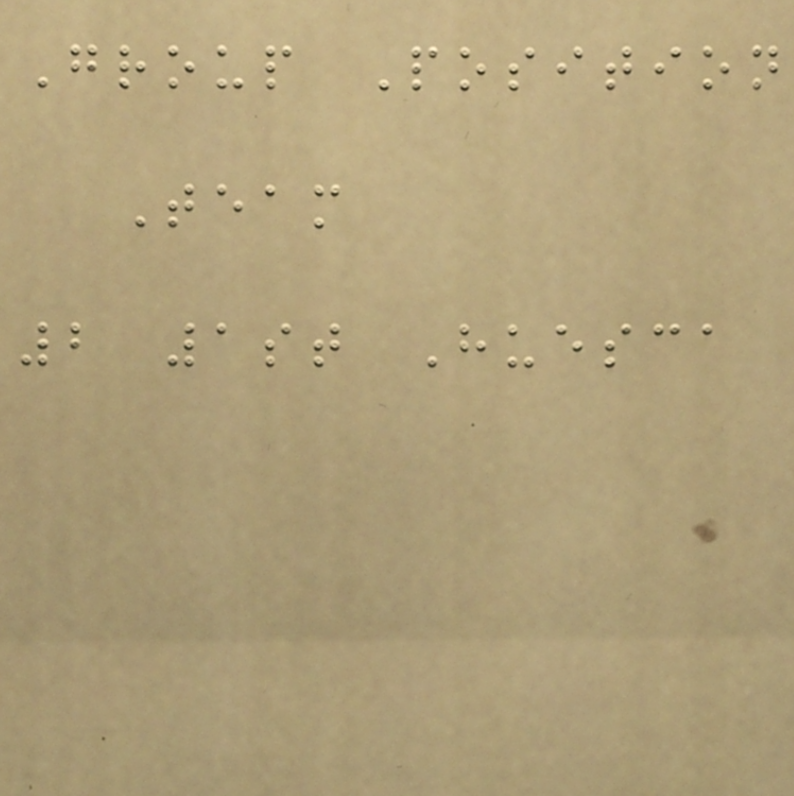Group Position
Team
2 1st Huesca
